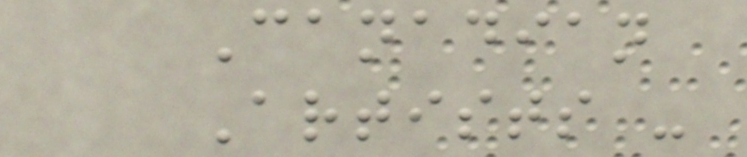Canadian
Artists -
